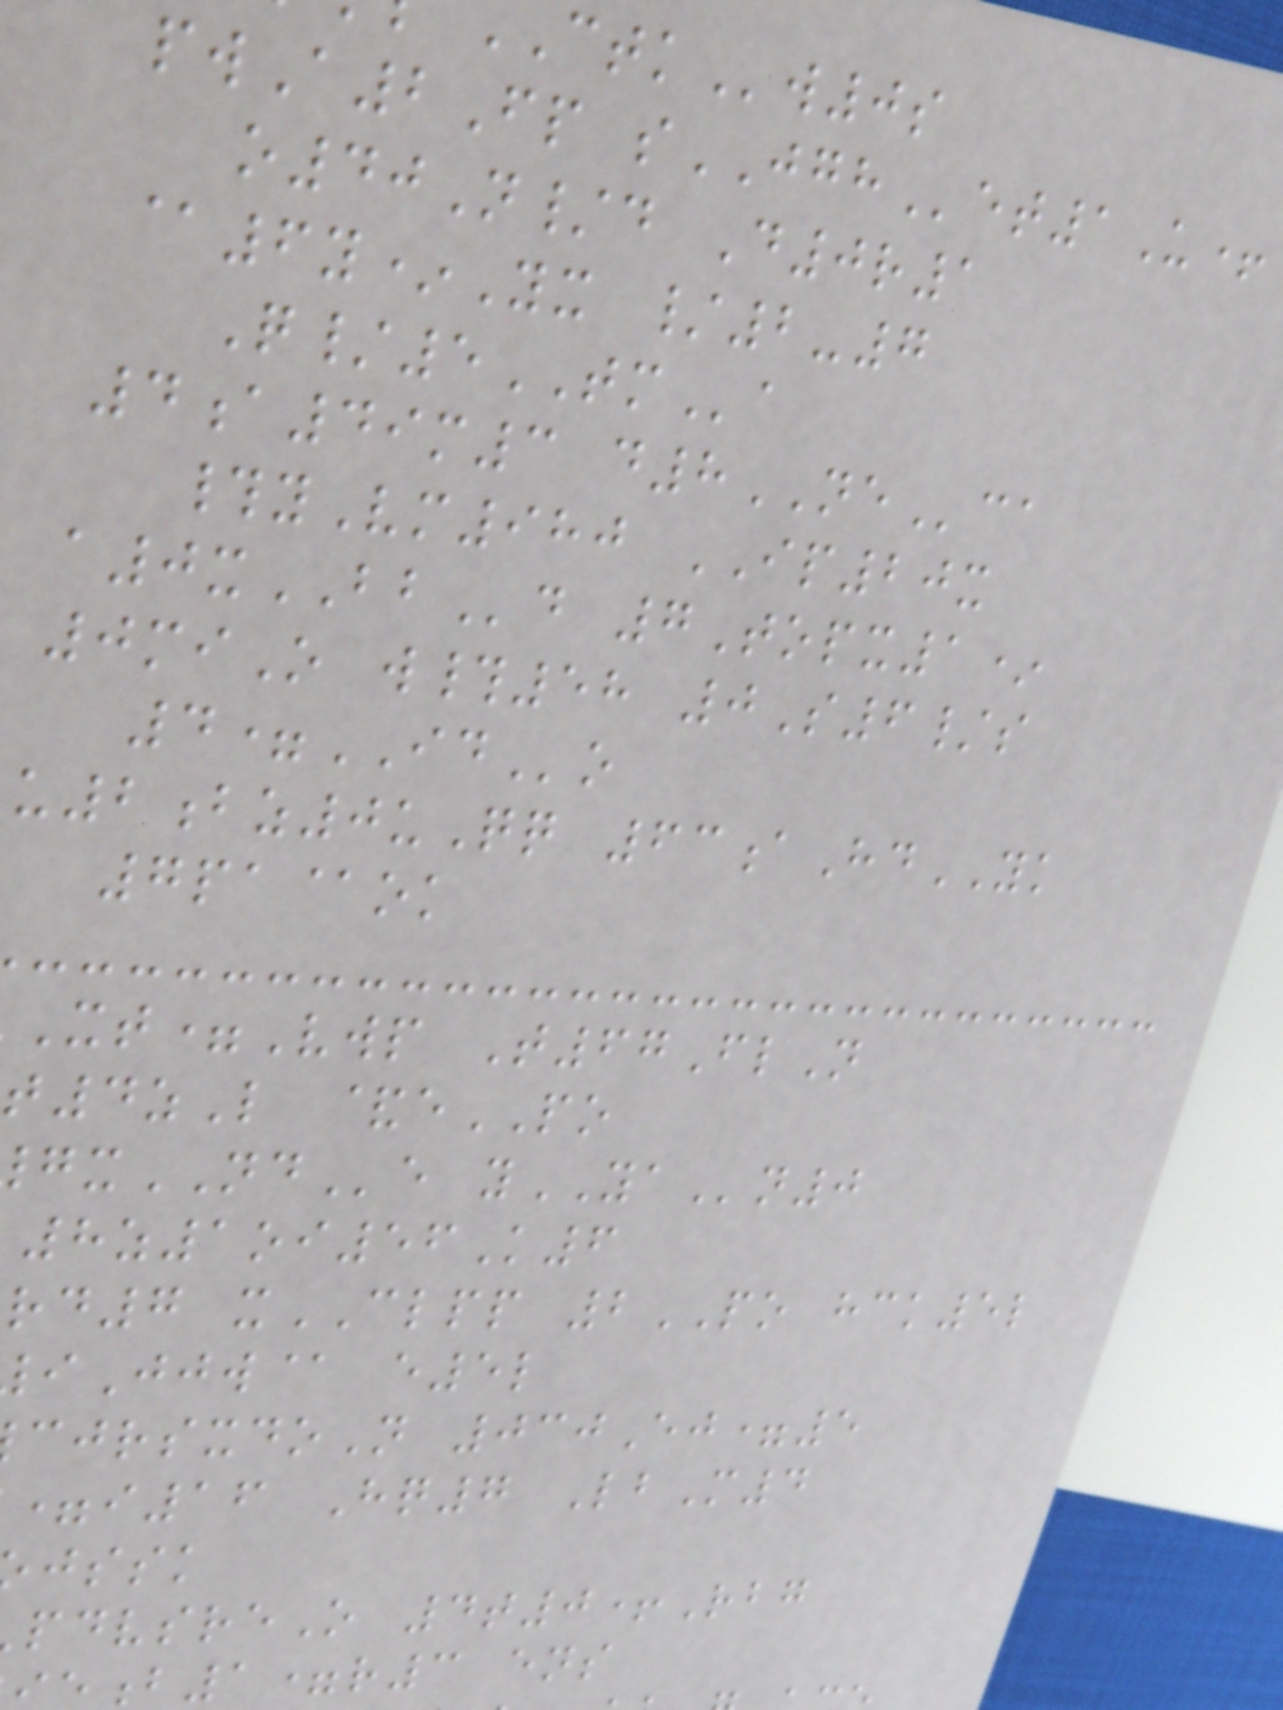pwA2Fp sJGHet1U+
o40N/d D0r1
@6y*Yx /2-7
Q/5TMa
4a49m3 d8NEca
#yVm980 IP20x
a0xBBd 7Topx1*
0miO w#58 0S6/s
4=IDo
u2bz0uQq 63aHdYK
7pa@ok
=Vwp T67FlN
t4zL &ePO
xNDe yYAn0
8z1oi56K6
rd7 xCLPP 2PO hck5l
Jjw@ e5l
rsxdoN 030Ej=5
=i16 Hq7 LbM4
jssk
dvsreO 4t0+Rbg
b1=r3 ens
